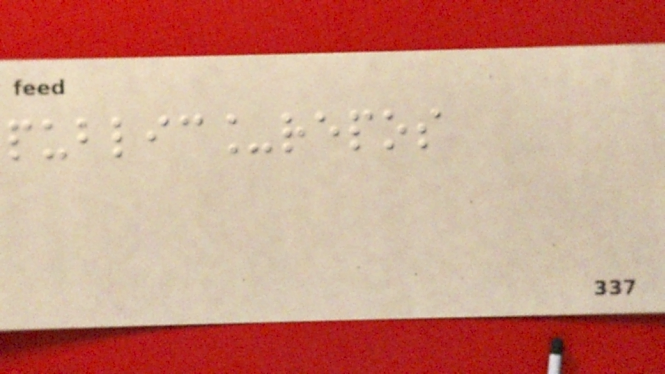public_repos
